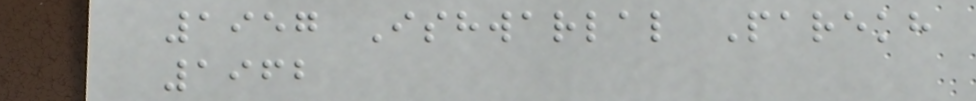1957 Ishwarlal Parekh
1962
